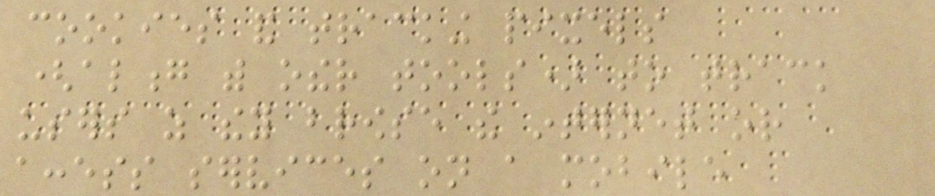cookies and tracking pixels
(along with other tools) to track
users as they browse the internet or
access services on a mobile
